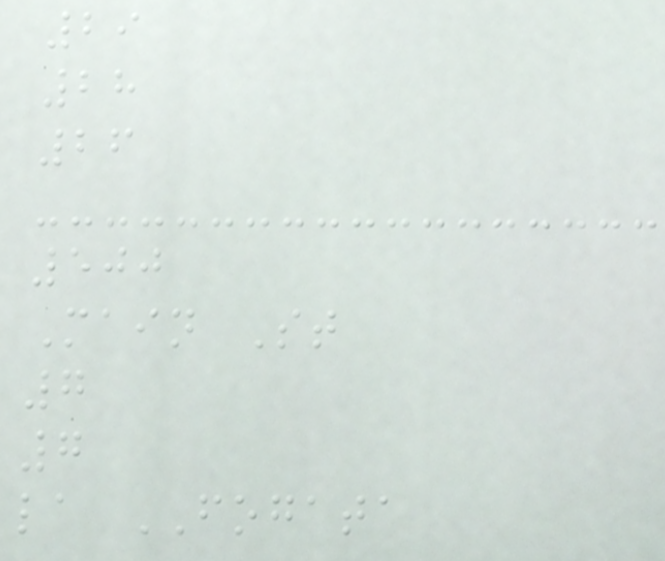29
28
26
500
Main St
7
7
la FOGATA
